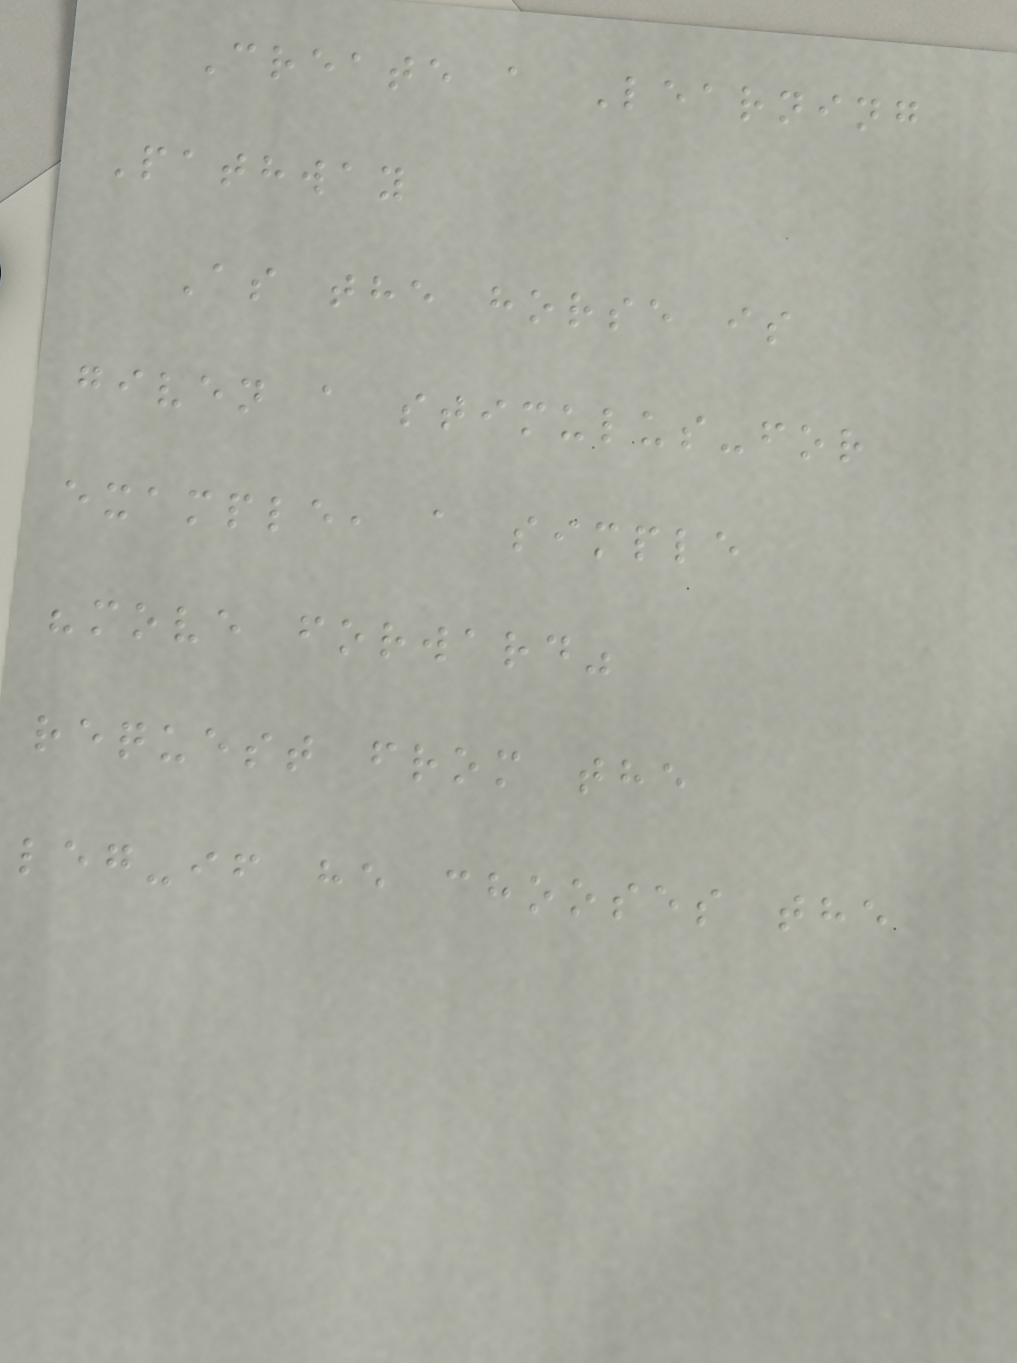Create a Learning
Pathway
As the horse is
given a stimulus-for
example, a simple
"move forward"
request from the
leg-if he chooses the
